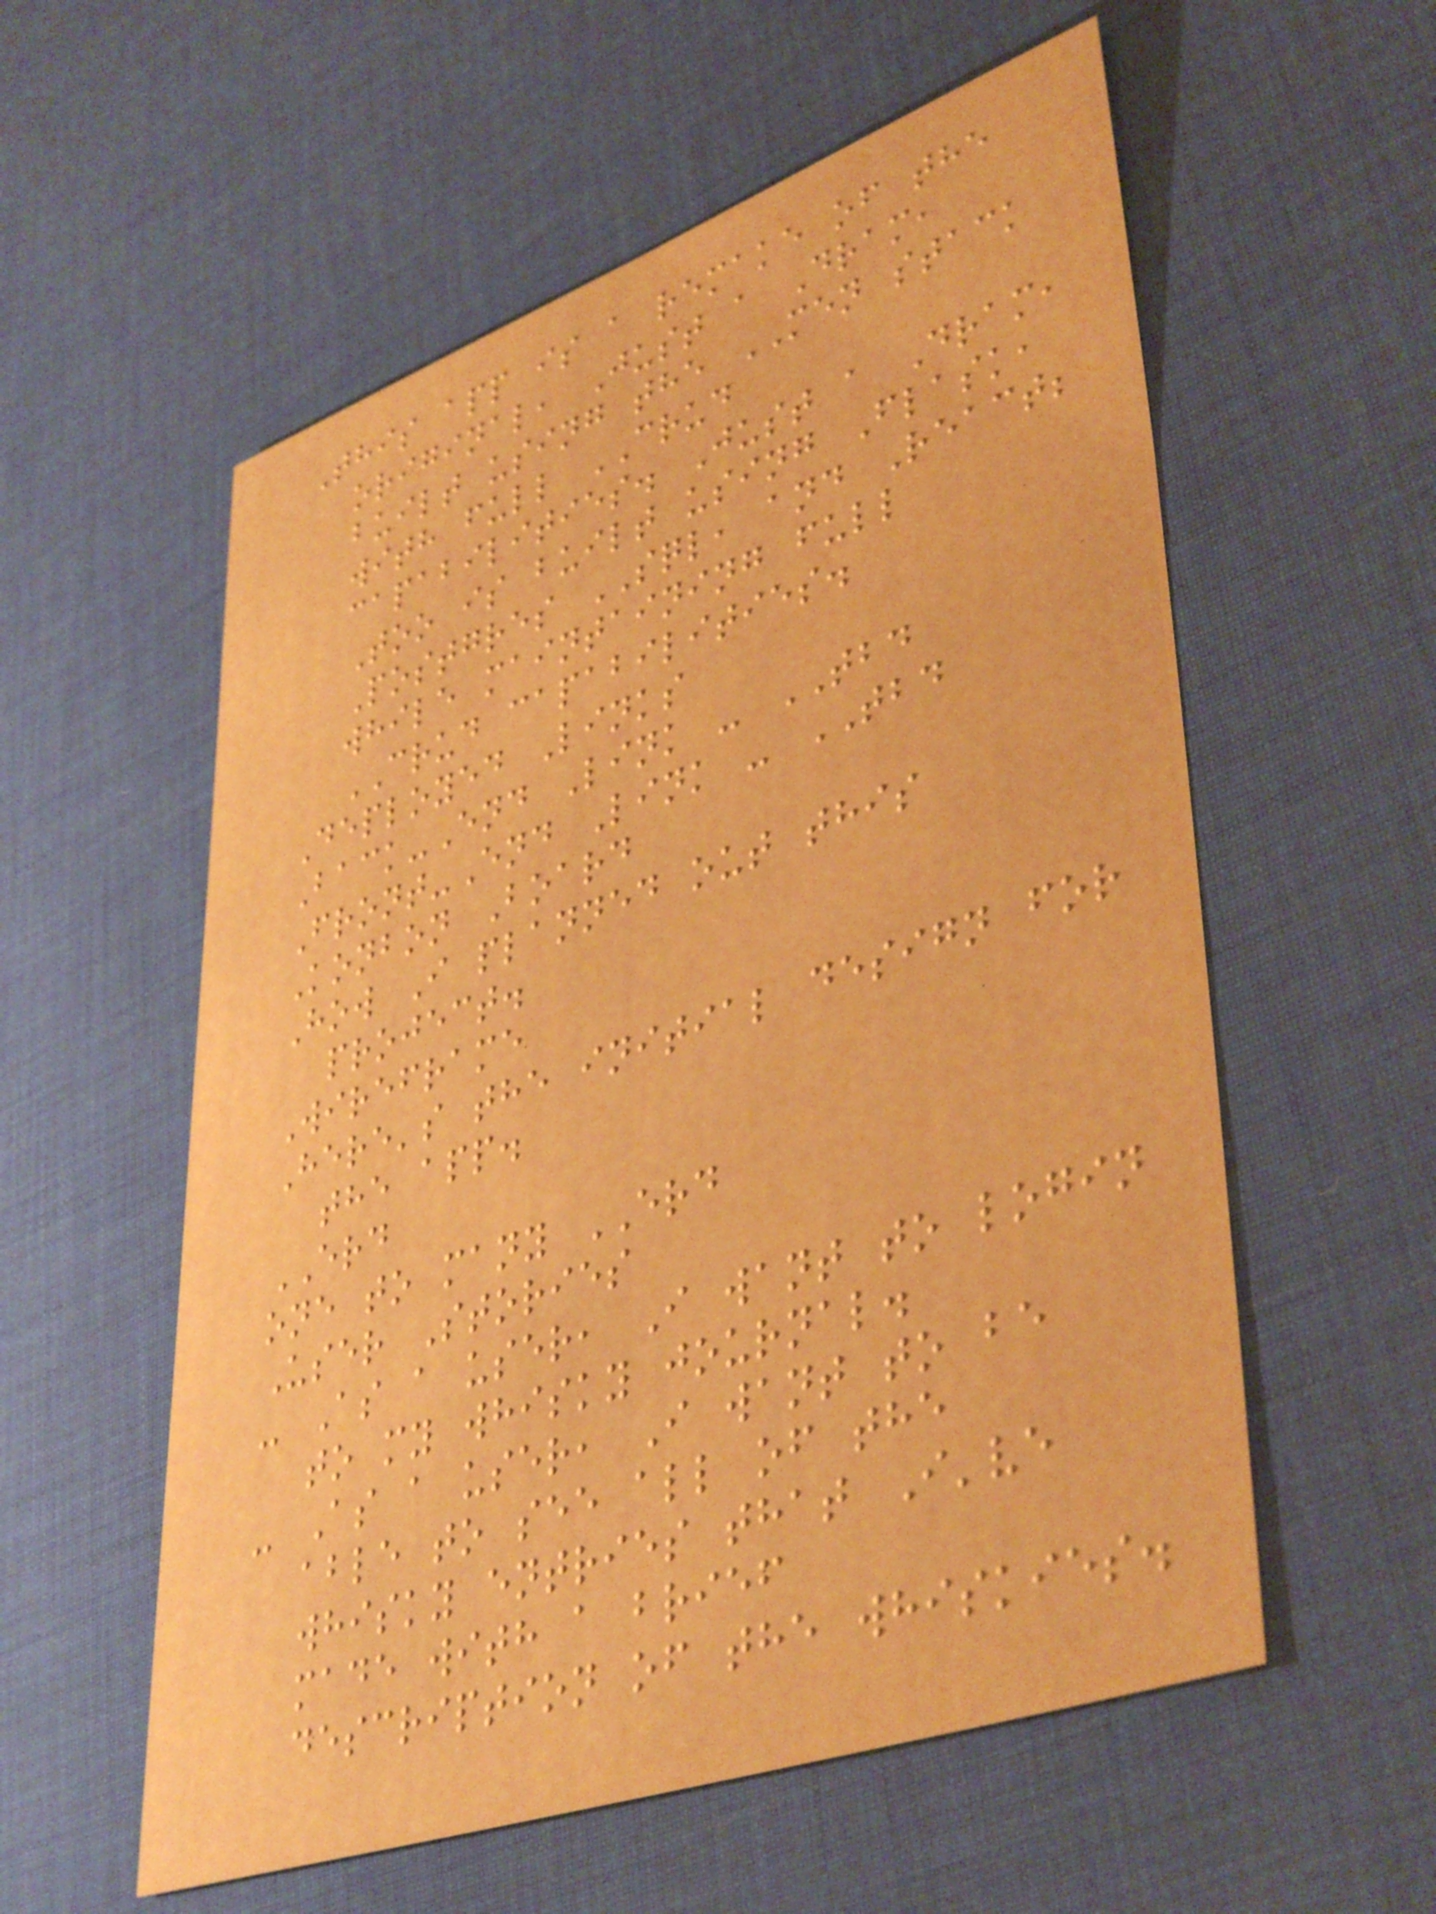This app is a remake of the
original, Just a Dram,
built using the MEN stack
with full CRUD
capabilities. Just a Dram,
Too is built using Flask,
Postgres SQL, and React;
while maintaining full
CRUD capabilities.
Deployed Links
Back-End Link - TBD
Front-End Link - TBD
Konbon Board
How I planned out this
project.
Wireframe
Here's the initial design for
the app.
ERD
one to many ERD
User Stories
- As a user, I want to login
to my whisky journal.
- As a user, I want to be
able to see all of the
whisky entries that I've
made with a brief
description of the whiskies.
